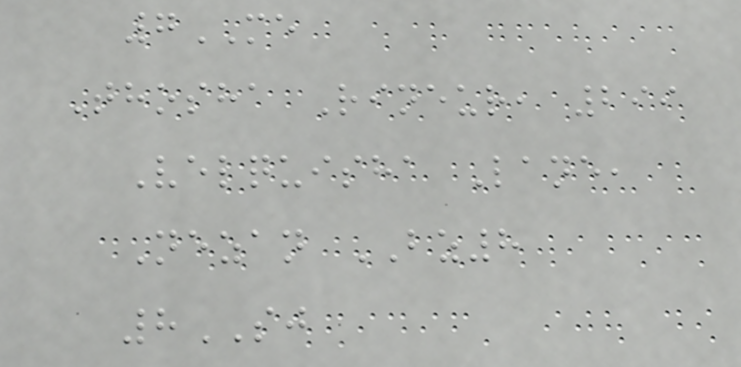7ME
Thosha Rineur, 299
Velquisha Lane,
Nezan BZ8
8SJ
